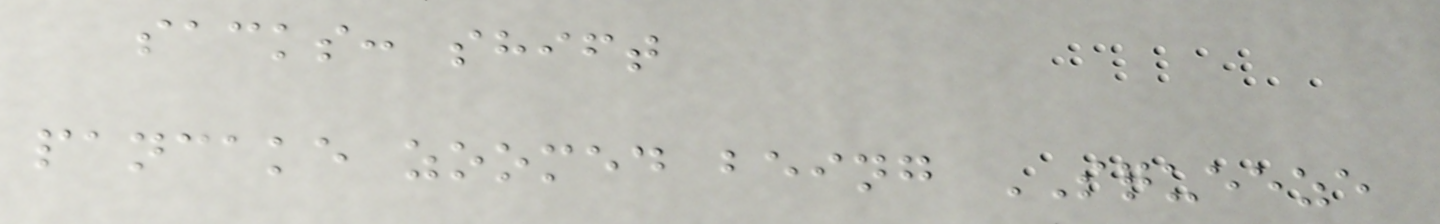sacks: shift
pancake zoomed being SQUEEZE
